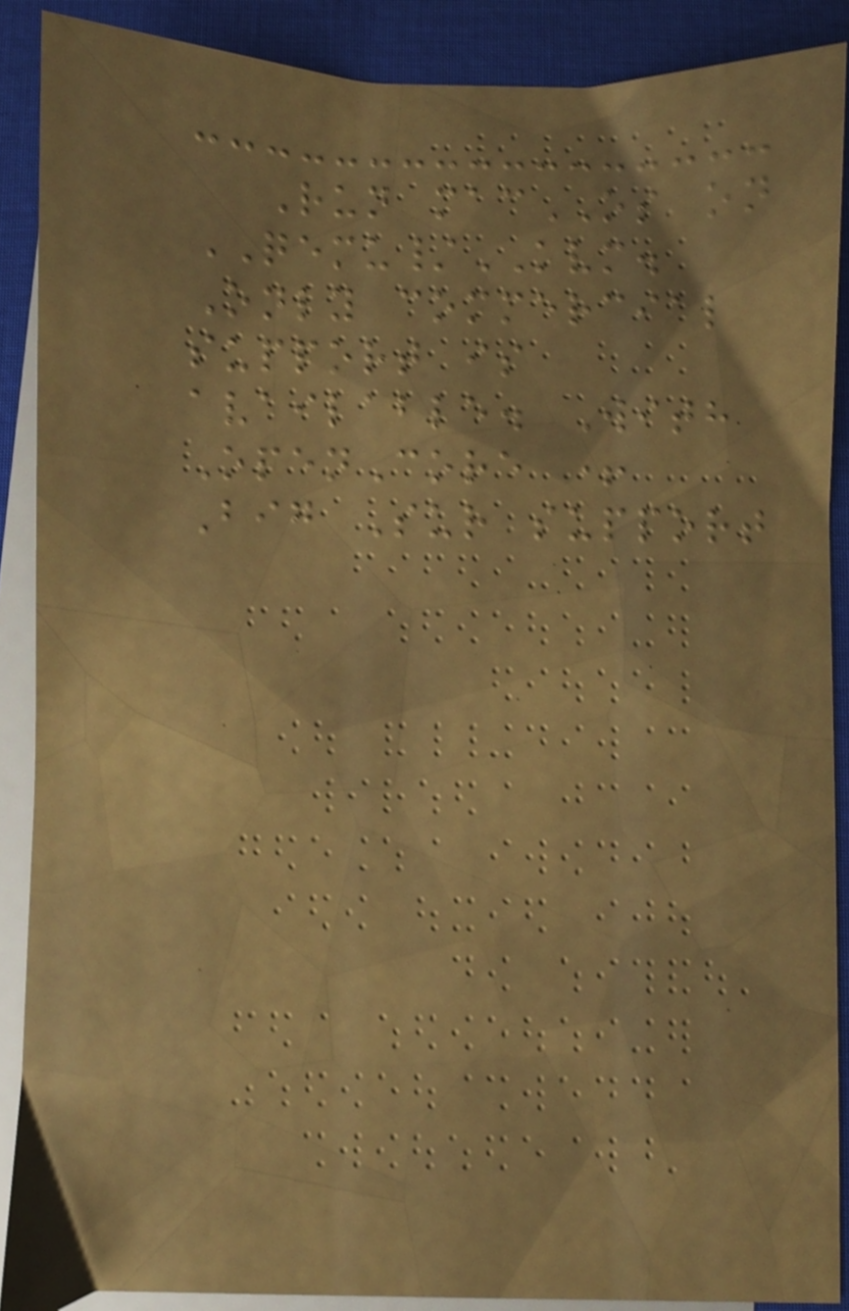Run macOS on
QEMU/KVM.
Only commercial
support is
available. With
OpenCore +
Big Sur support
